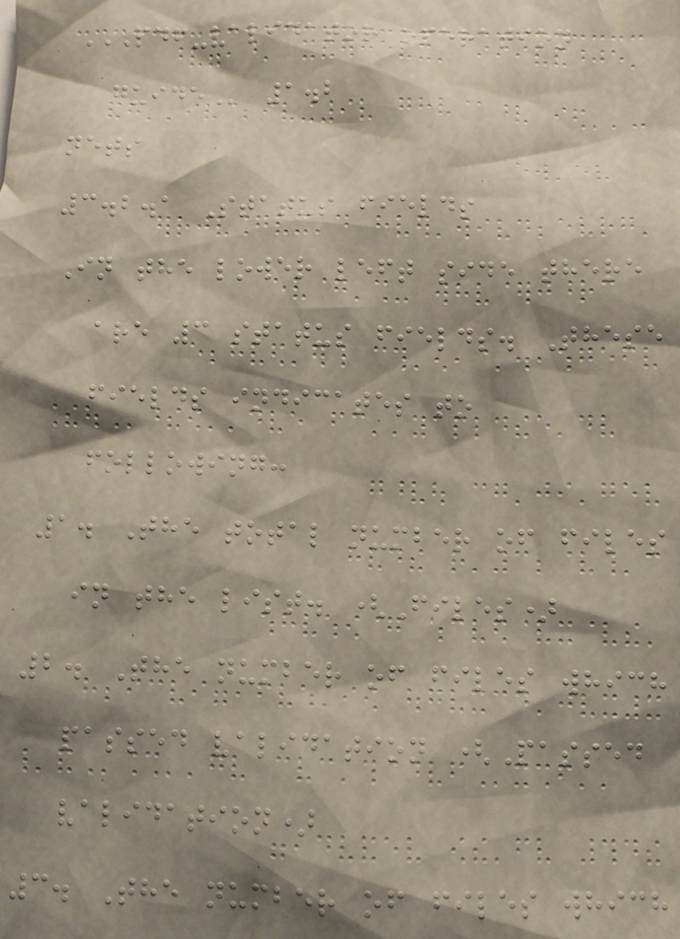PDF-VALIDATOR OPERATION
GUIDE 1.2
nets
3.2.1 Status fields
In the lower left side there
are 3 status fields. These
fields indicates to
following:
1. The total number of files
in the list. (Files)
2. The number of files which
passed validation (Passed
validation)
3. The number of files which
